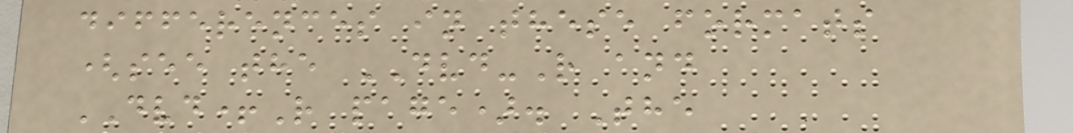differences in these formats
(see the DVD-R and
DVD+R page). The
